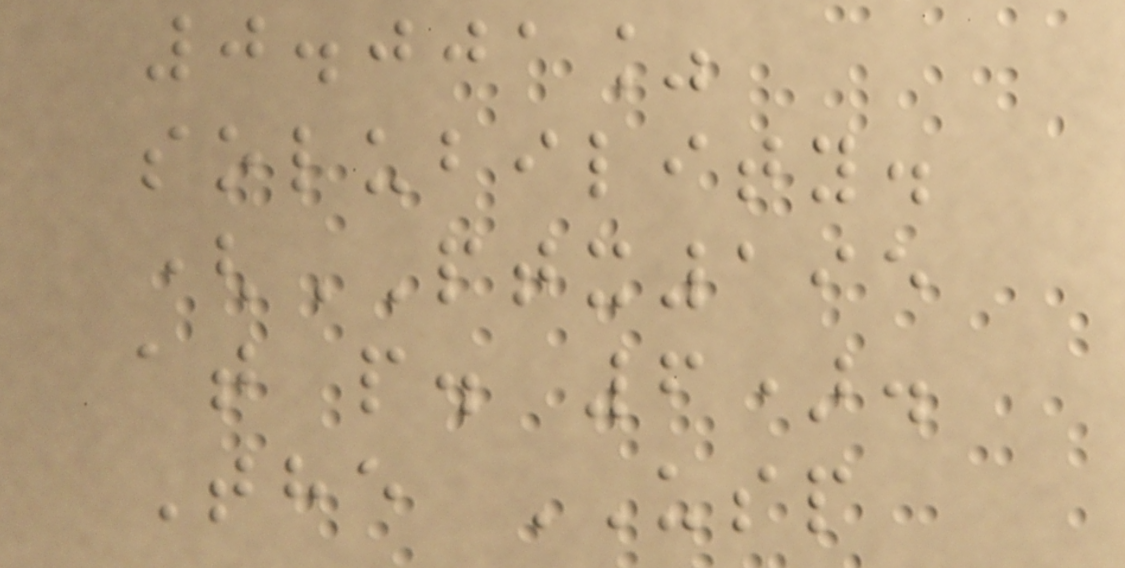0.001%
solubility.
(PTX195
at p. 6).
The USP
